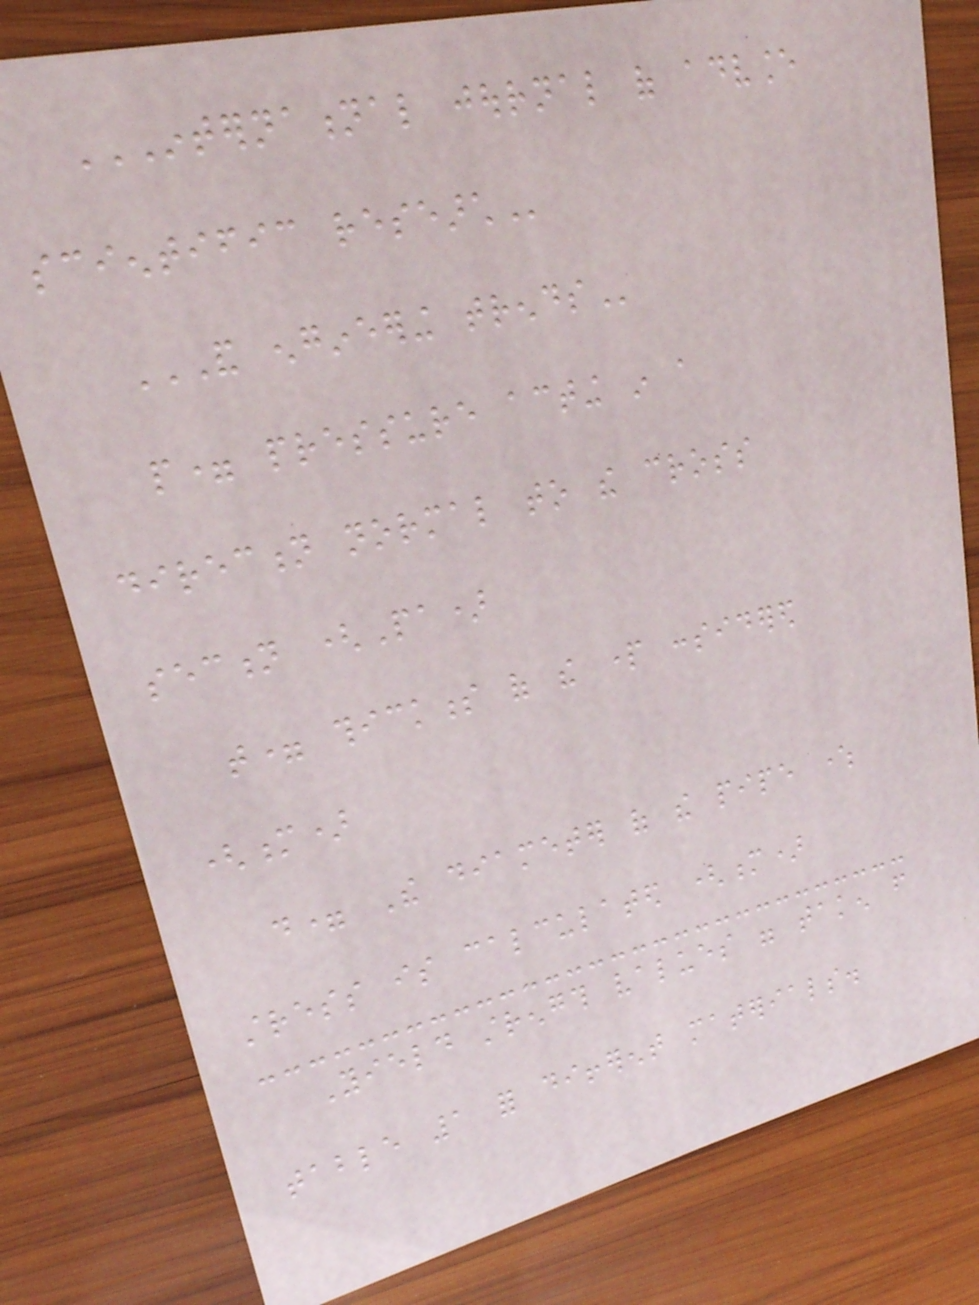INTERNATIONAL JOURNAL OF ADVANCE
SCIENTIFIC RESEARCH
AND ENGINEERING TRENDS
p= pressure acting in a
direction normal to the cross
section (Pa)
t= thickness of the part considered
(m)
d= The diameter of the pipe where
stress is calculated (m)
Yield strength values were taken from
table 1 for different materials.
